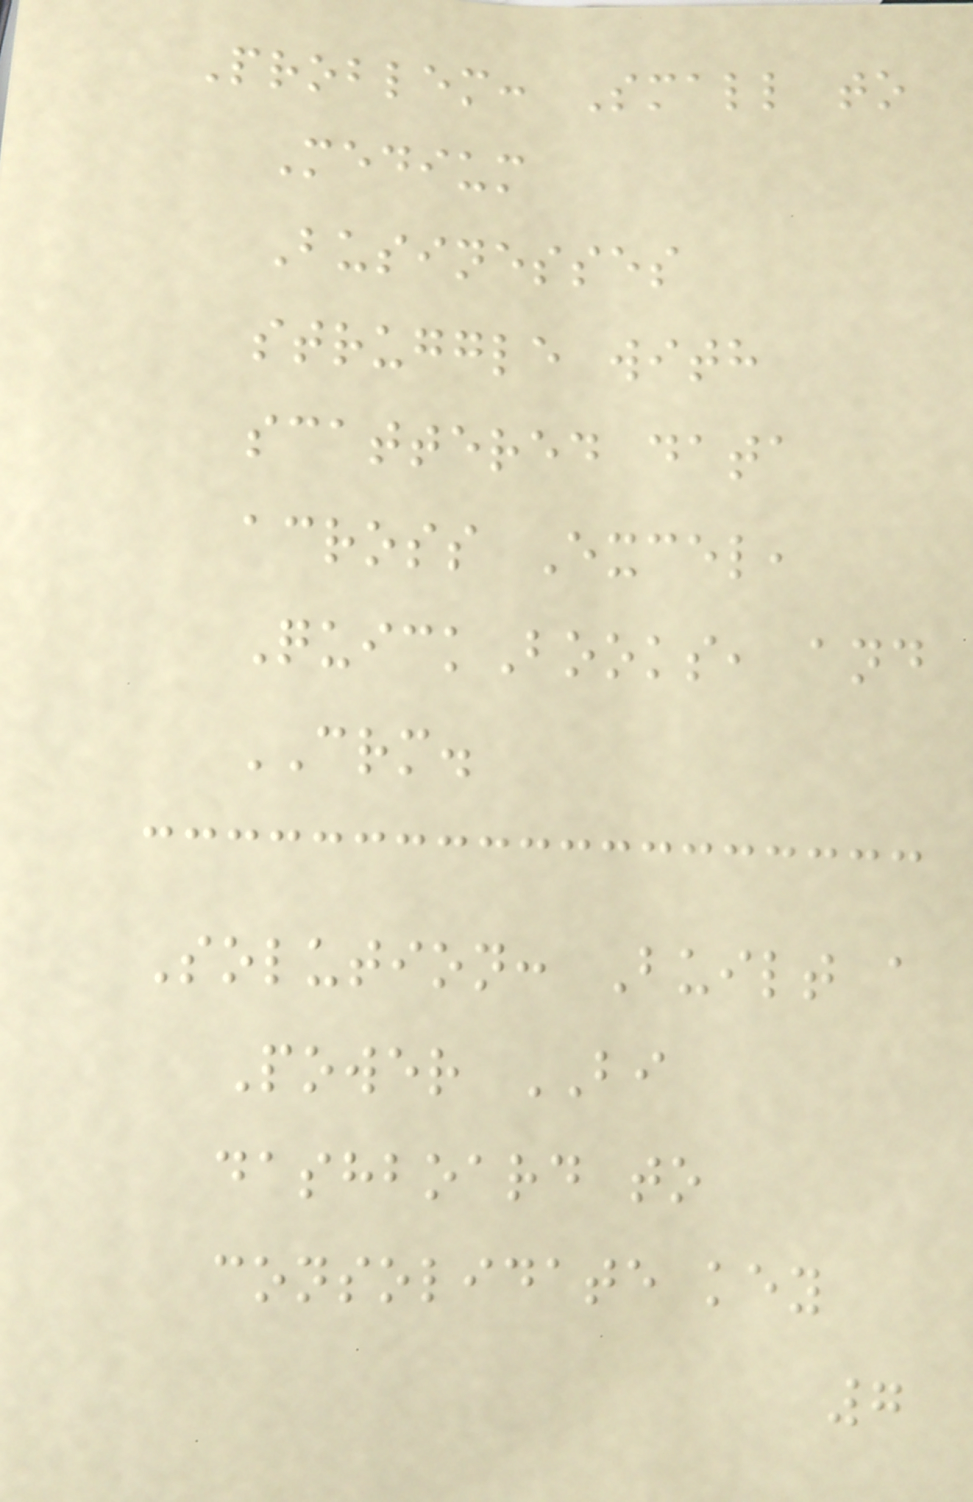Problem: Small to
Medium
Businesses
struggle with
scattered data
across Excel,
QuickBooks, and
CRM.
Solution: Built a
Power BI
dashboard to
consolidate key
7
